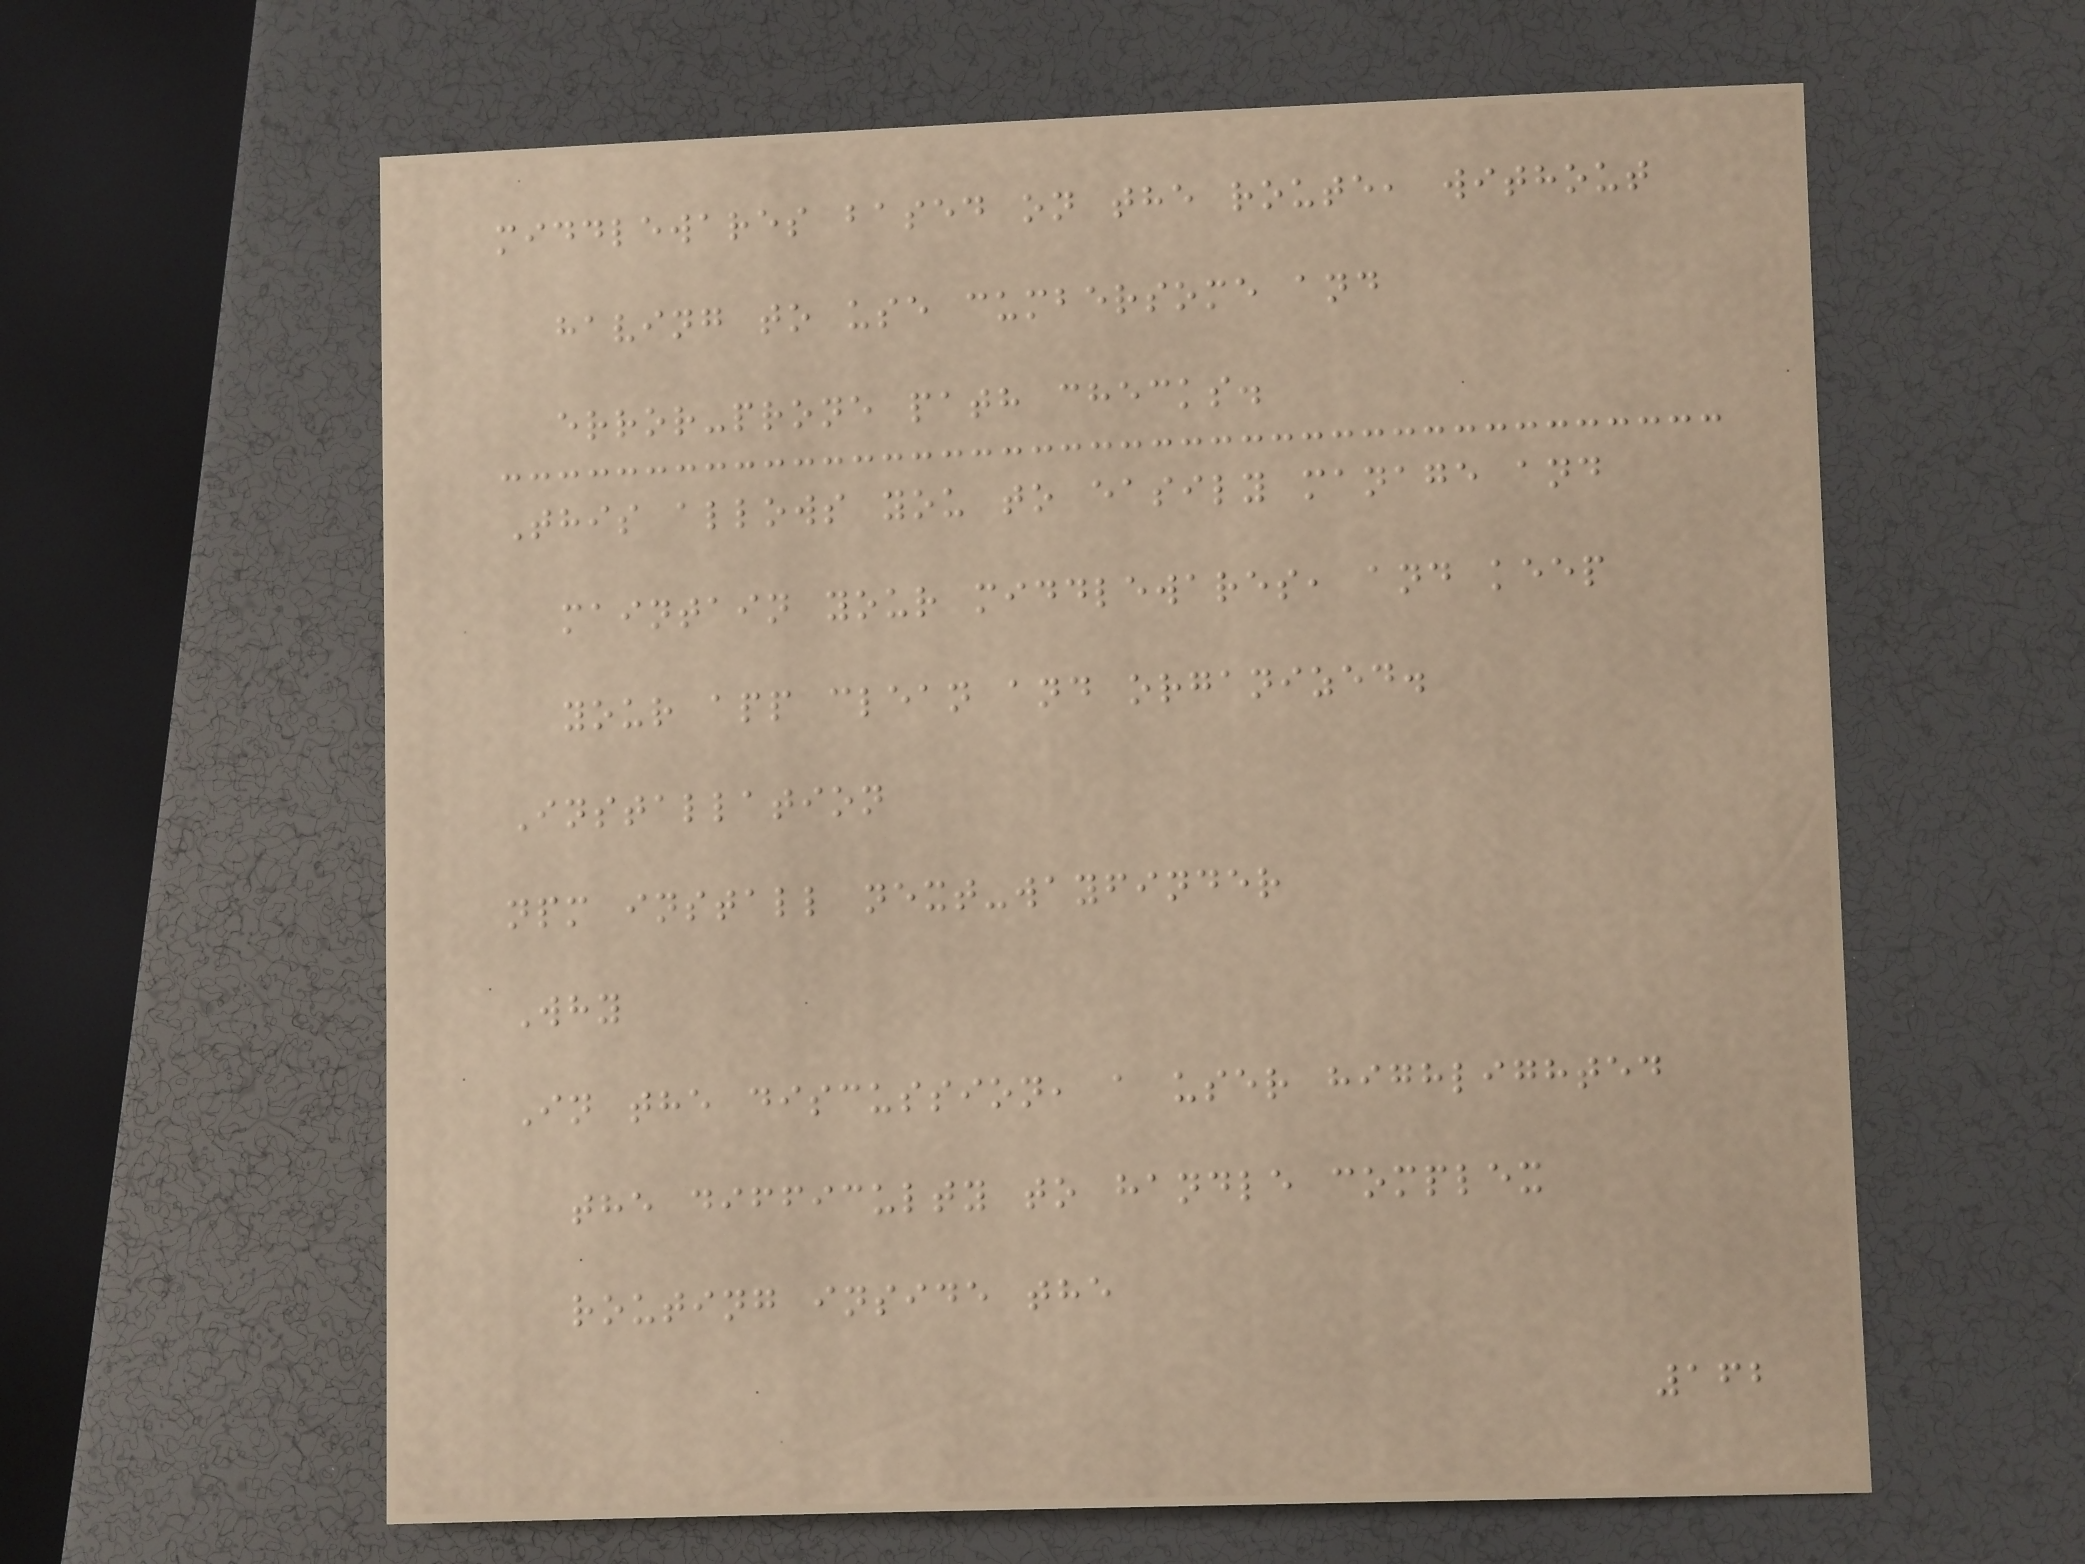middlewares based on the route, without
having to use cumbersome and
error-prone path checks.
This allows you to easily manage and
maintain your middlewares, and keep
your app clean and organized.
Installation
npm install next-wayfinder
Why
In the discussion, a user highlighted
the difficulty to handle complex
routing inside the
162
